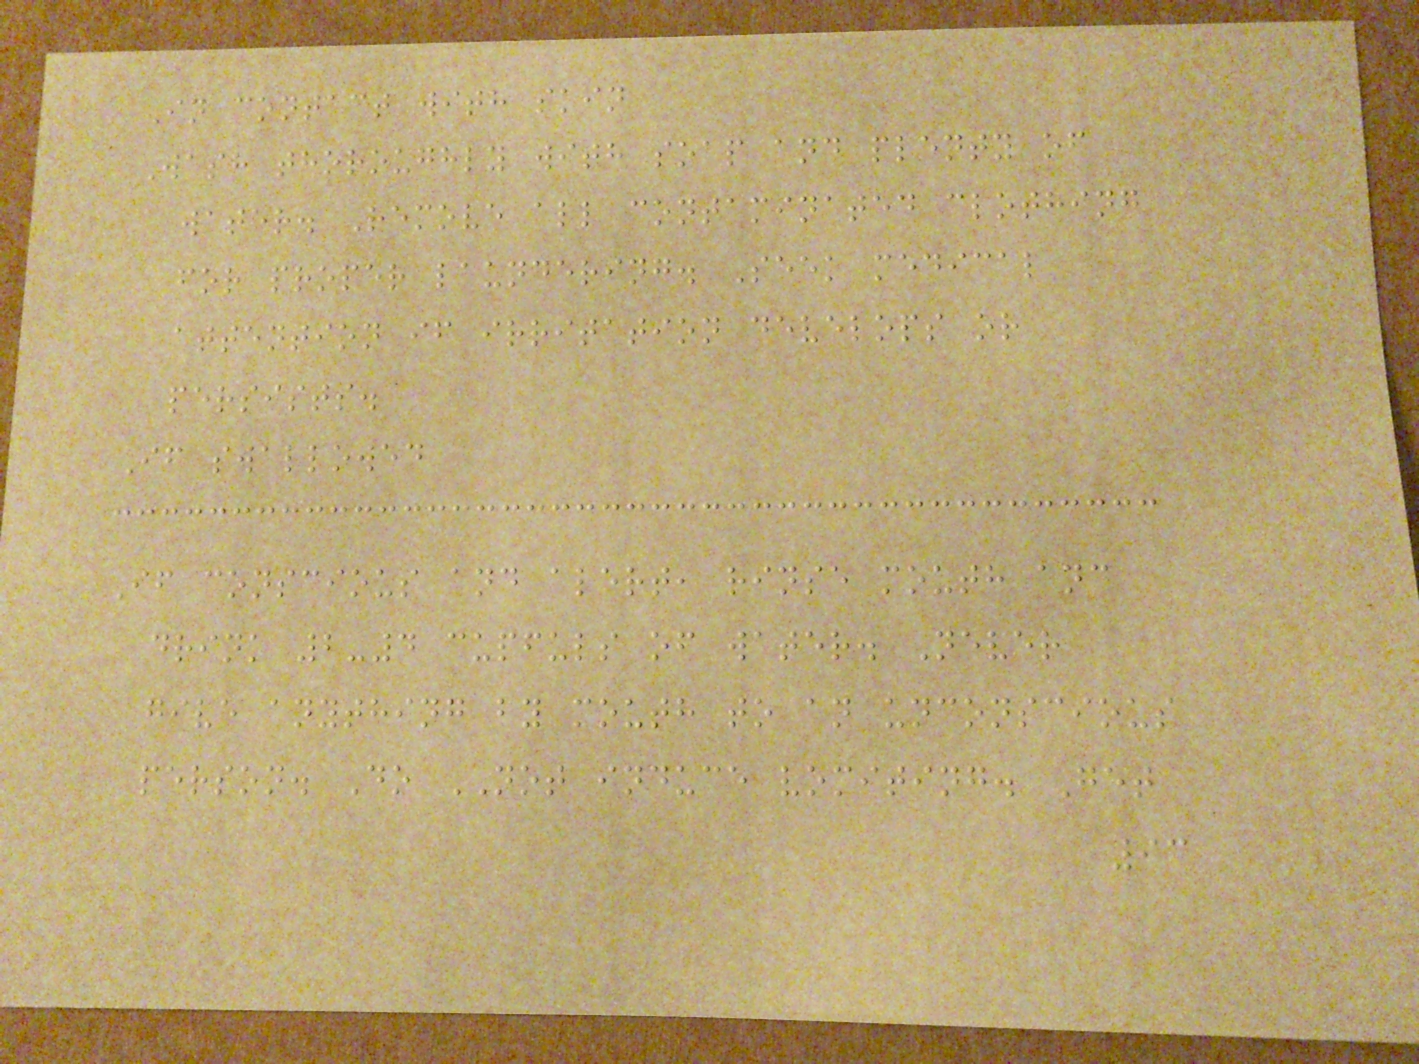In contact with skin
Wash thoroughly with soap and plenty of
water. Remove all contaminated clothing
for proper laundering. Seek medical
attention if irritation develops or
persists.
If swallowed
If conscious and alert, rinse mouth and
drink 2-4 cupfuls of water. Never
give anything by mouth to an unconscious
person. Do NOT induce vomiting. Get
93
